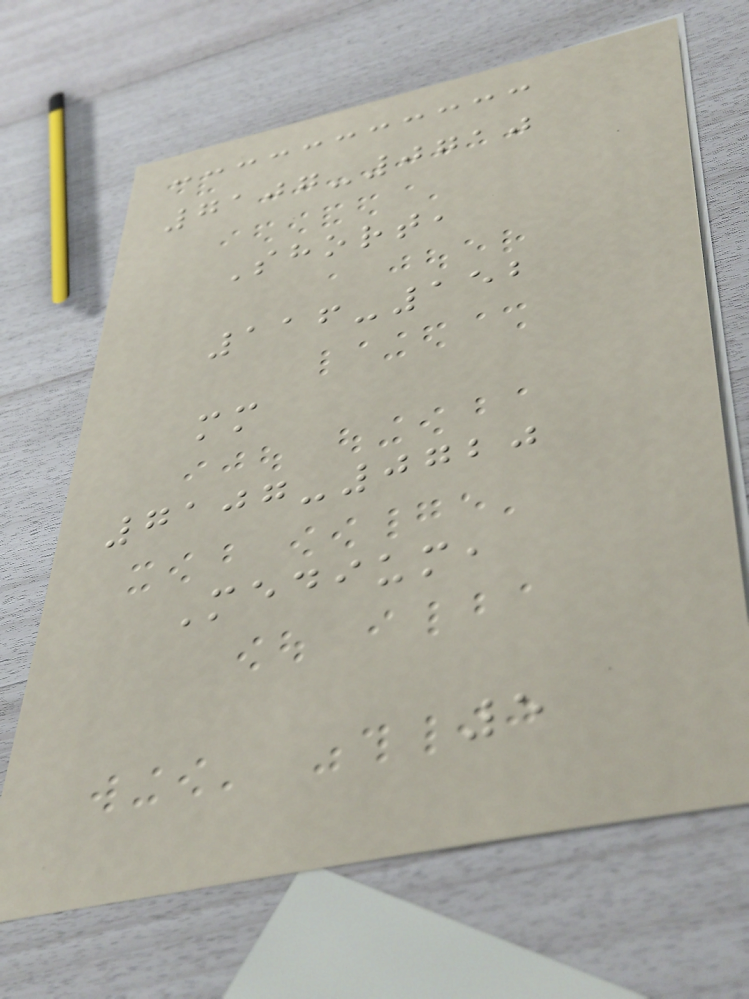7107-0710
Short,
116-152
mm
7107-0720
Medium,
5
